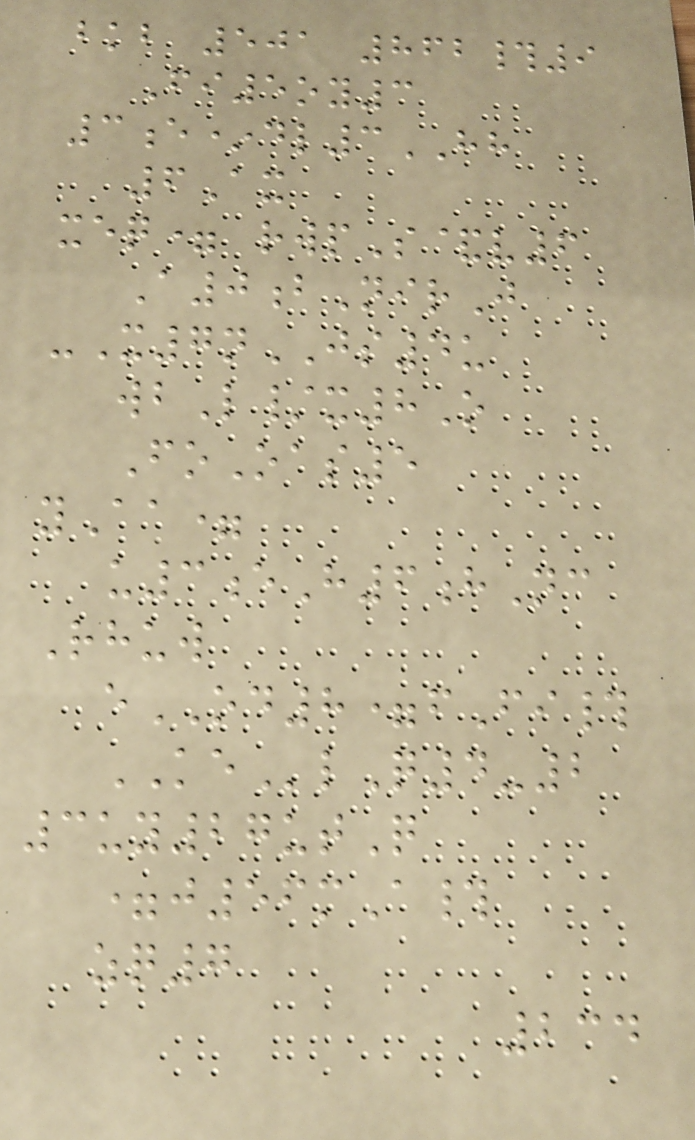bkb 501 862#9
Fi5oy3
3e*dl3HH
6Ax
xeq= rwpS&v6
A0bNirJ
-X7nJS4u
wbL/x8O
FoOas5
yAa=
u3eH6hNc
Rhuw
eOD8=fFi#
KElQ4-2
3uy27utQ
=j56mA#
zq7
234
